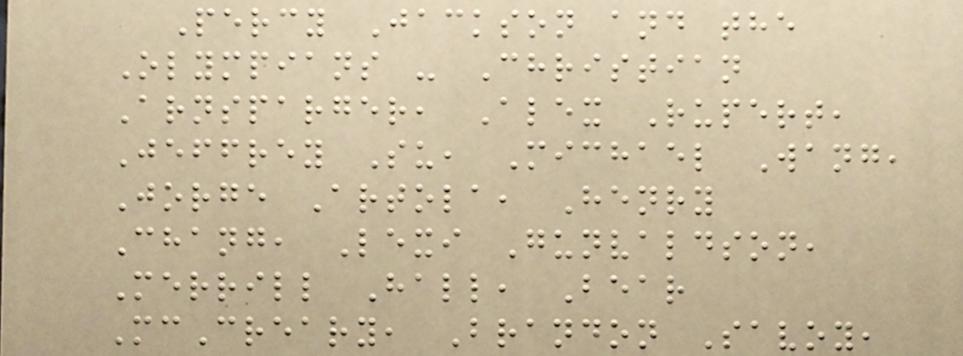Percy Jackson and the
Olympians - Christian
Arnsparger, Alex Rupert,
Jeffrey Su, Michael Wang,
Jorge Artola, Henry
Chang, Lexi Gunvaldson,
Merrill Hall, Bear
McCreary, Brandon Savoy,
